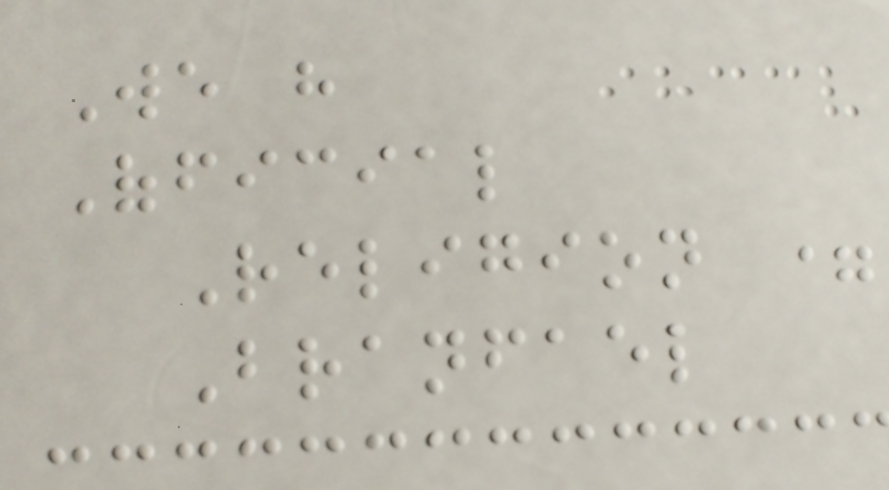We have
Official
Religion =
Branfael
